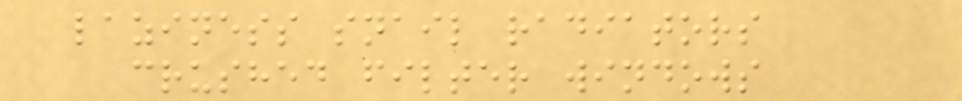laziness snail radiators
crushed filter windows
